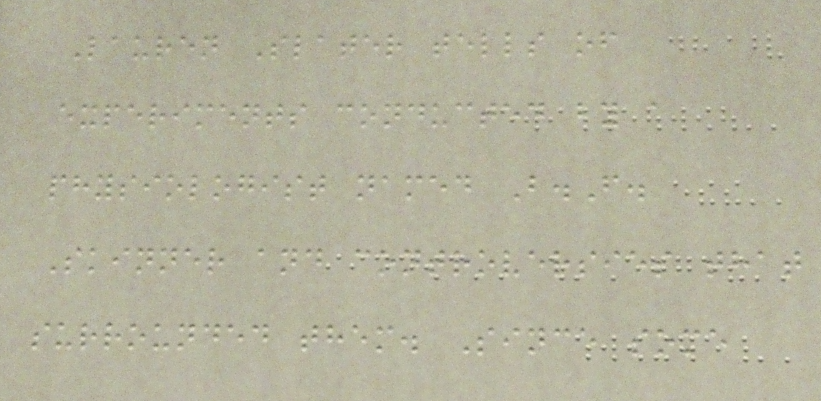Lauren Slater tells of
experiments conducted by a
physiologist named B.F.
Skinner and controversies that
surrounded them. Since some
